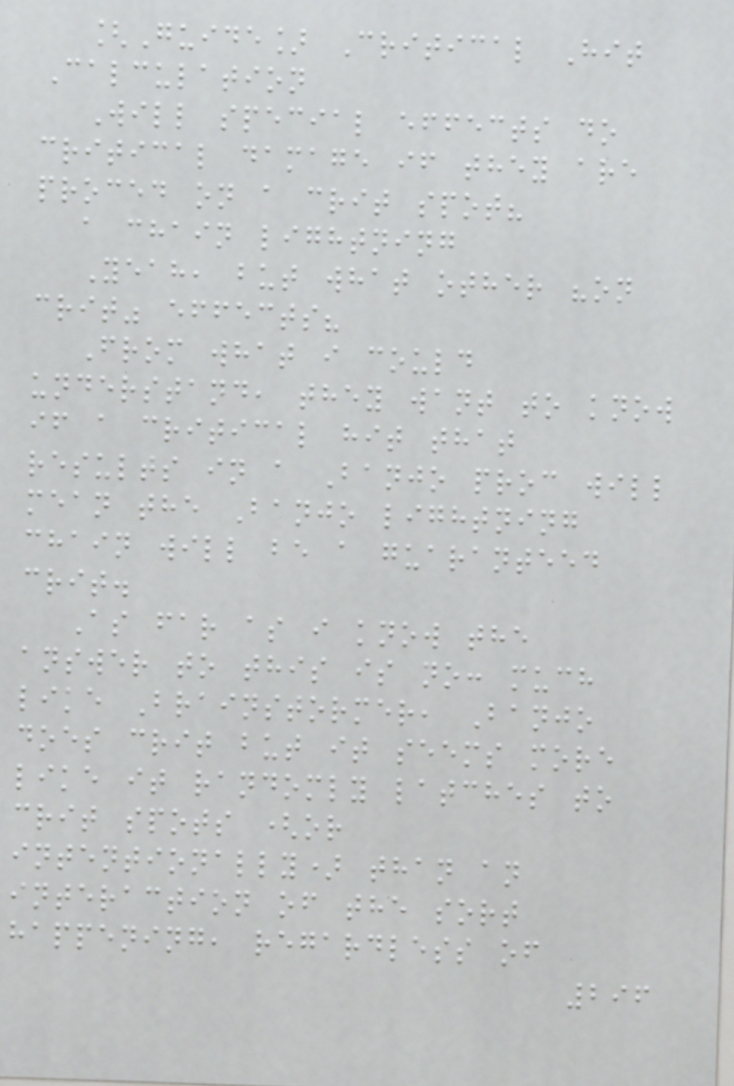[Guide] Critical Hit
Calculation
Will special effects do
critical damage if they are
proced on a crit spot?
a chain lightning
Yeah, but what other "on
crit" effects?
From what i could
understand, they want to know
if a critical hit that
results in a Banjo proc will
mean the Banjo lightning
chain will be a guaranteed
crit.
As far as i know the
answer to this is no: much
like Brainstormer, Banjo
does crit but it seems more
like it randomly latches to
crit spots (or
intentionally) than an
interaction of the sort
happening, regardless of
296
